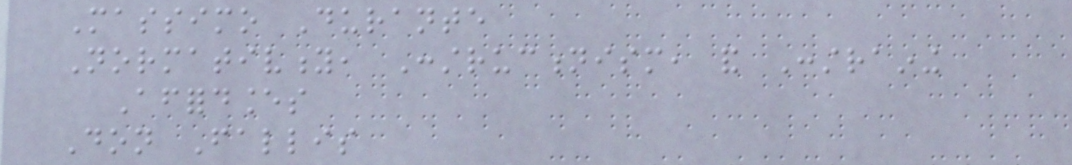Massimo Durante
Normativity, Constructionism, and Constraining
Affordances
Don Fallis
